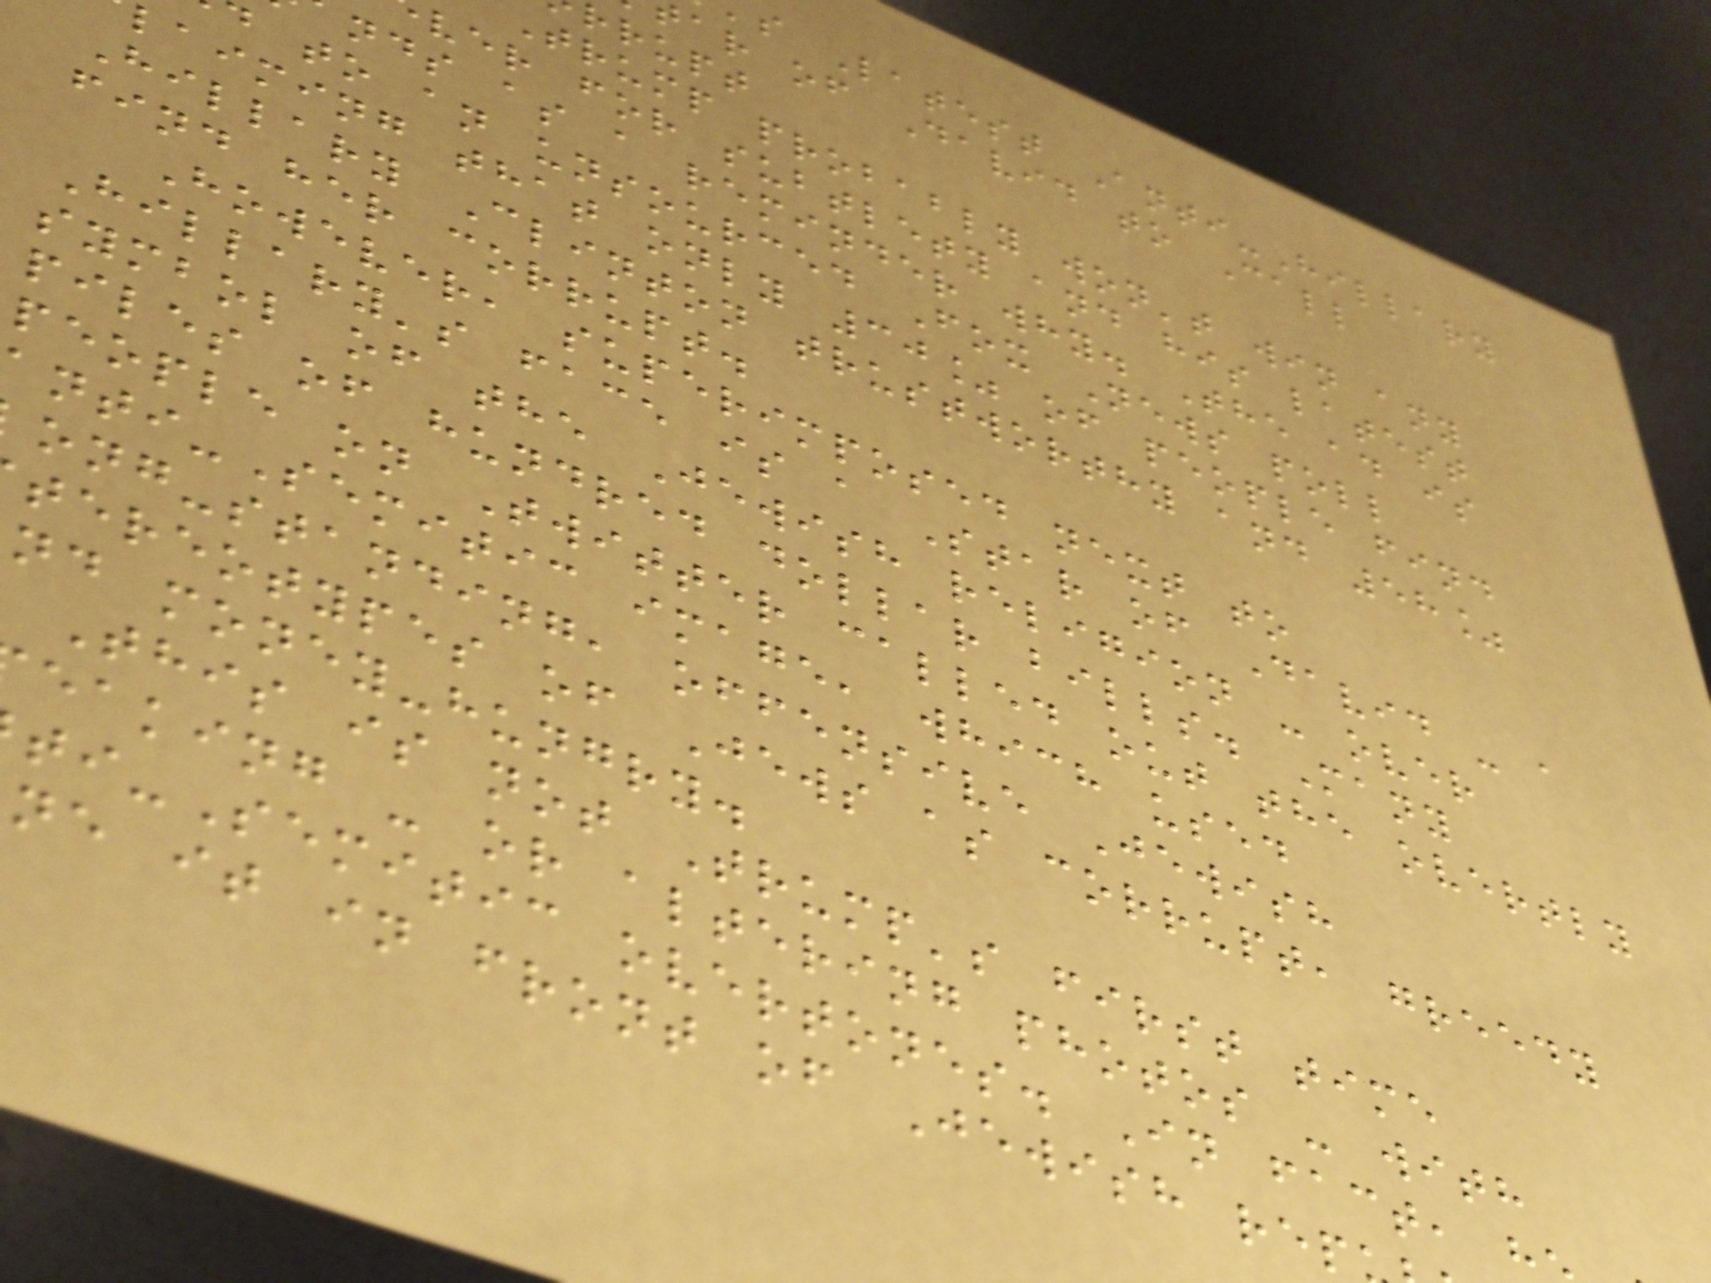s Latest Anti-Hillary
ar of David to Call
rrupt
Trump probably won't win any
ver for subtlety and his latest
nds as a reminder why. The ad is
to an unsourced Fox News poll
laiming that only 30% of people find
Hillary Clinton trustworthy and 58%
find her corrupt.
However, superimposed next to
Hillary's face is a Star of David - a
symbol of the Jewish religion - over
piles of hundred dollar bills. Many
people on Twitter called out the overtly
anti-Semitic image, which used
ong-standing, offensive Jewish
tereotypes of Jews as corrupt, greedy
nd money-hungry.
This is not Trump's first time
eaking - or altering photos - with
ti-Semitic overtones. In fact, h
ne it in front of Jewish rep
